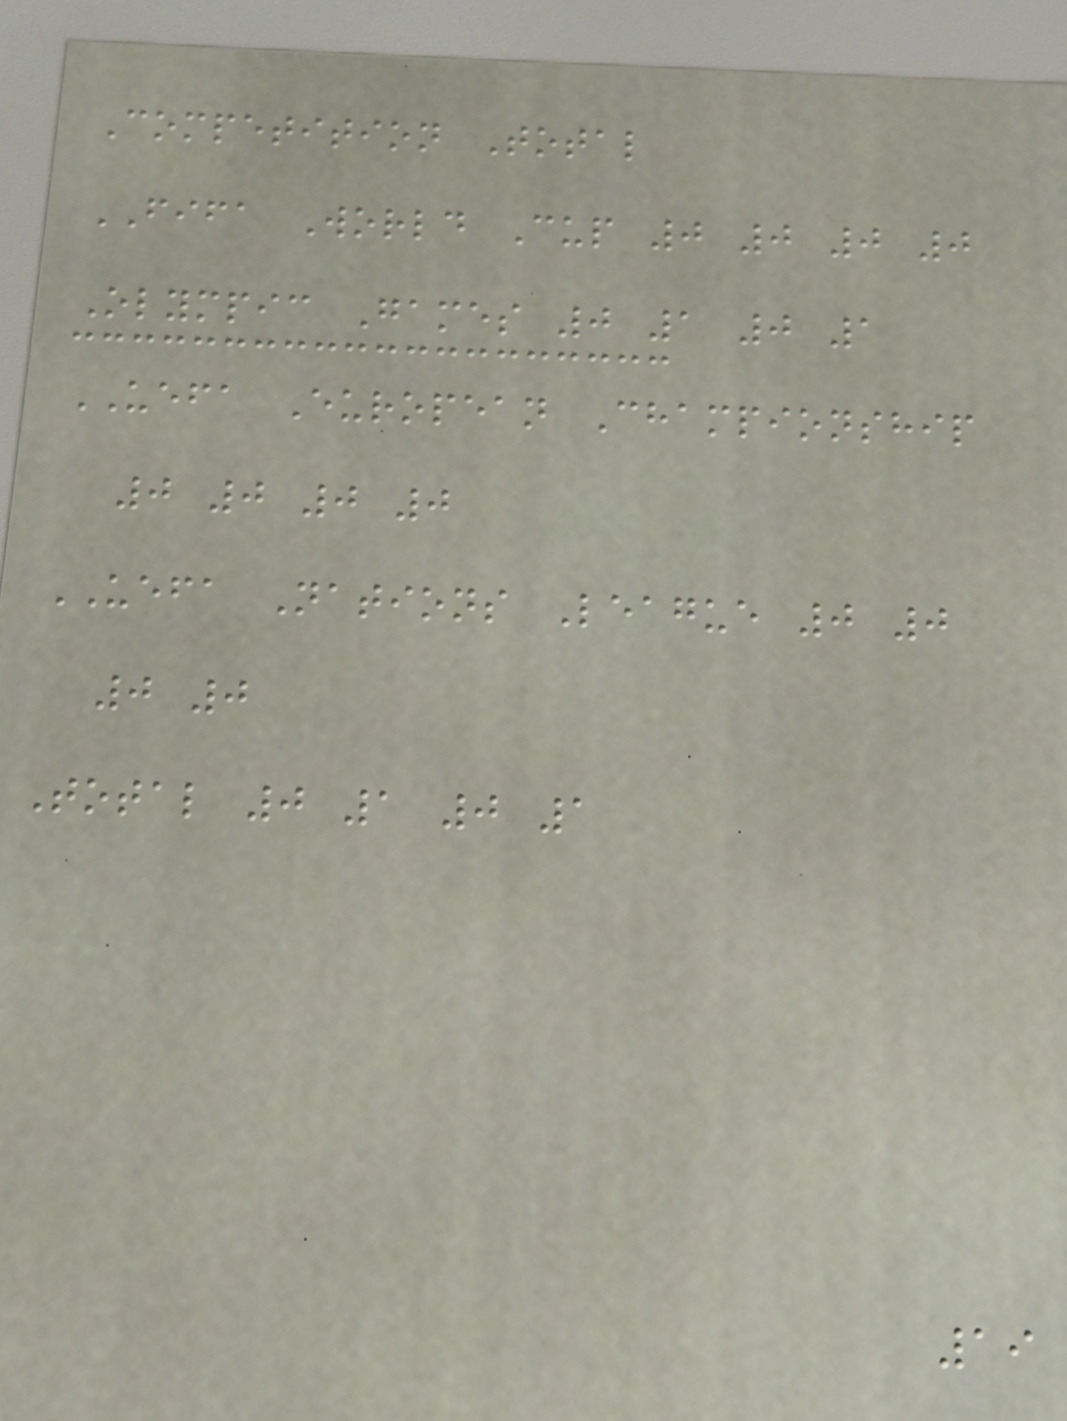Competition Total
FIFA World Cup 0 0 0 0
Olympic Games 0 1 0 1
UEFA European Championship
0 0 0 0
UEFA Nations League 0 0
0 0
Total 0 1 0 1
19
